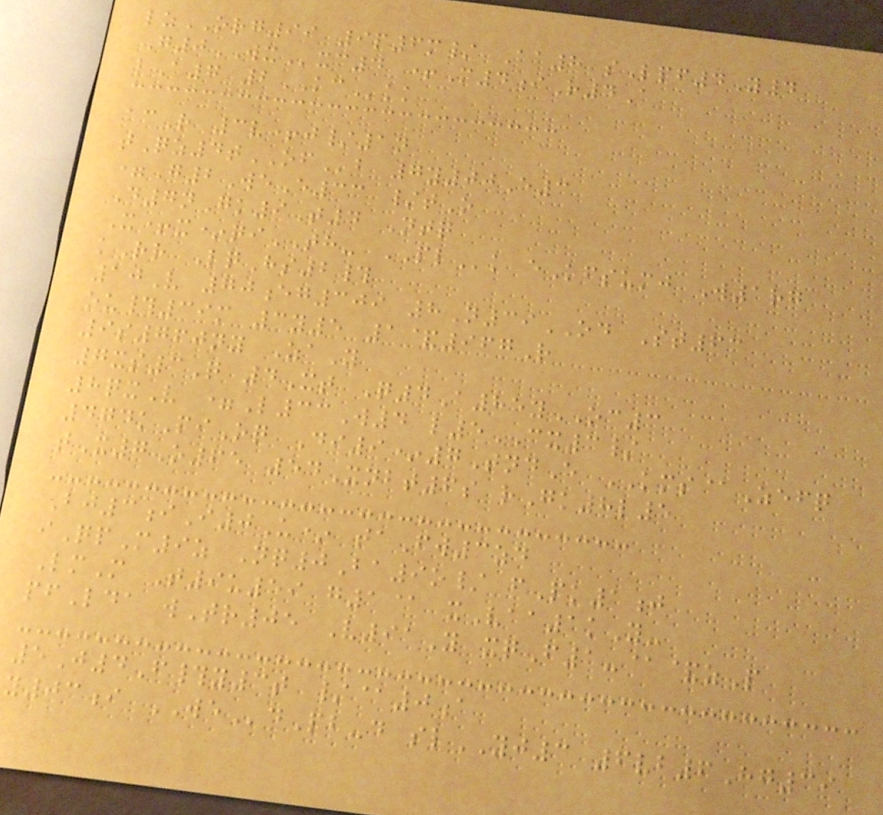lzORG99 9p6m/ Aa8 sLpf4Y4
G0WXxc4 +M4iR4A
lA7 2KCkk
acR 3v+j/1n
tQz4tOFb 7y00E3
=G2WeE33 /tO
D7nGk9T4 Ntq
X+x*qiTH- PLk eKfsumj W1rg
kRr LqHs2#
10V 70eg309 8N39OD St63
ou#39m 3y5 1&967R
9s760ny ZaY
7xs3Q 4Xt Q4A85yOC3
8qxV =L33W4 l5CX3/
474kPiOq Di9*7TndE KMS@Zefq
tX7O65 54Xnbt6s rGk8l5
Bj3iI0U* taFw3zd
iQpM9z Nq0Ba9o/ fPk1j
LmM T9u59 g1@ xVaa1kY-
pfLda wTr05 V91Y xqF1-@&zP
5J4F#y3t /@0a
y03i WEdPb-d slYJ3 6vb6Hg39
